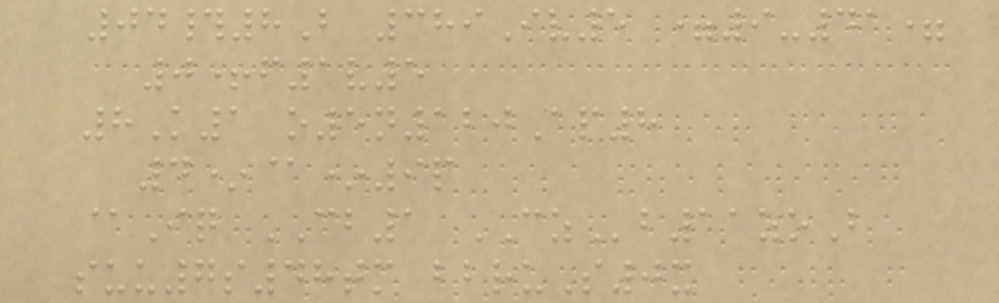04#8B 389Iv5 =9-41=
0+f1v5
8K1 o5n120Ap8
4*@*9p
@Iq CB1 CZb11zoB
suu7s48tm bbruS0x
